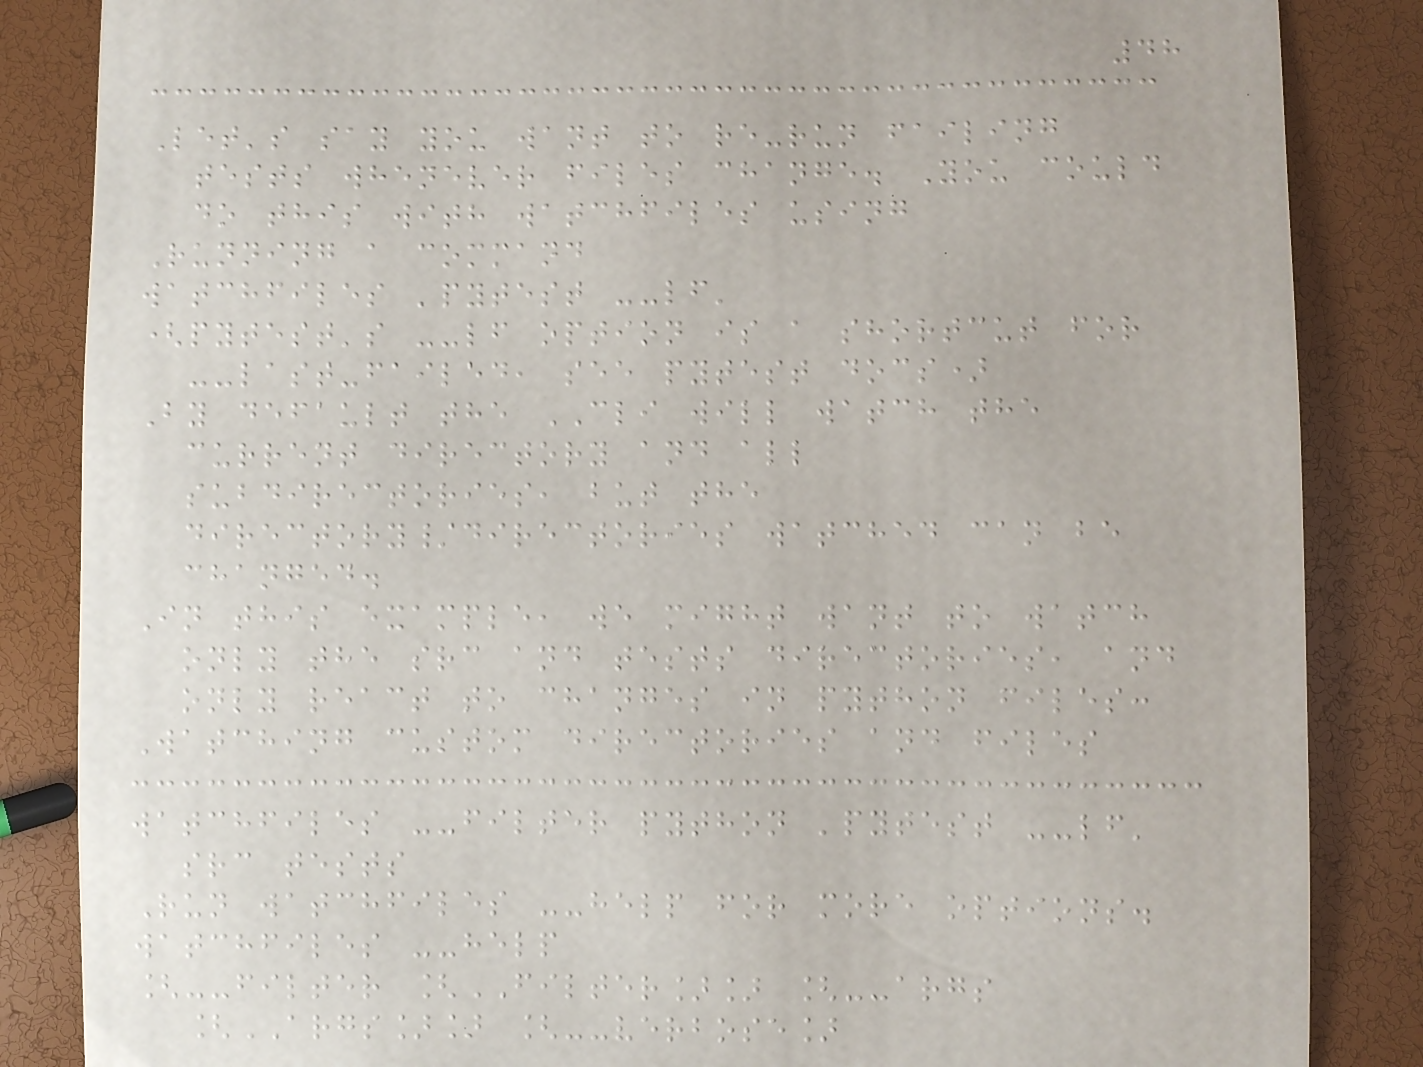48
Let's say you want to re-run failing
tests whenever files change. You could
do this with watchfiles using
Running a command
watchfiles 'pytest --lf'
(pytest's --lf option is a shortcut for
--last-failed, see pytest docs)
By default the CLI will watch the
current directory and all
subdirectories, but the
directory/directories watched can be
changed.
In this example, we might want to watch
only the src and tests directories, and
only react to changes in python files:
Watching custom directories and files
watchfiles --filter python 'pytest --lf'
src tests
Run watchfiles --help for more options.
watchfiles --help
[--filter [FILTER]] [--args
[ARGS]] [--verbose]
